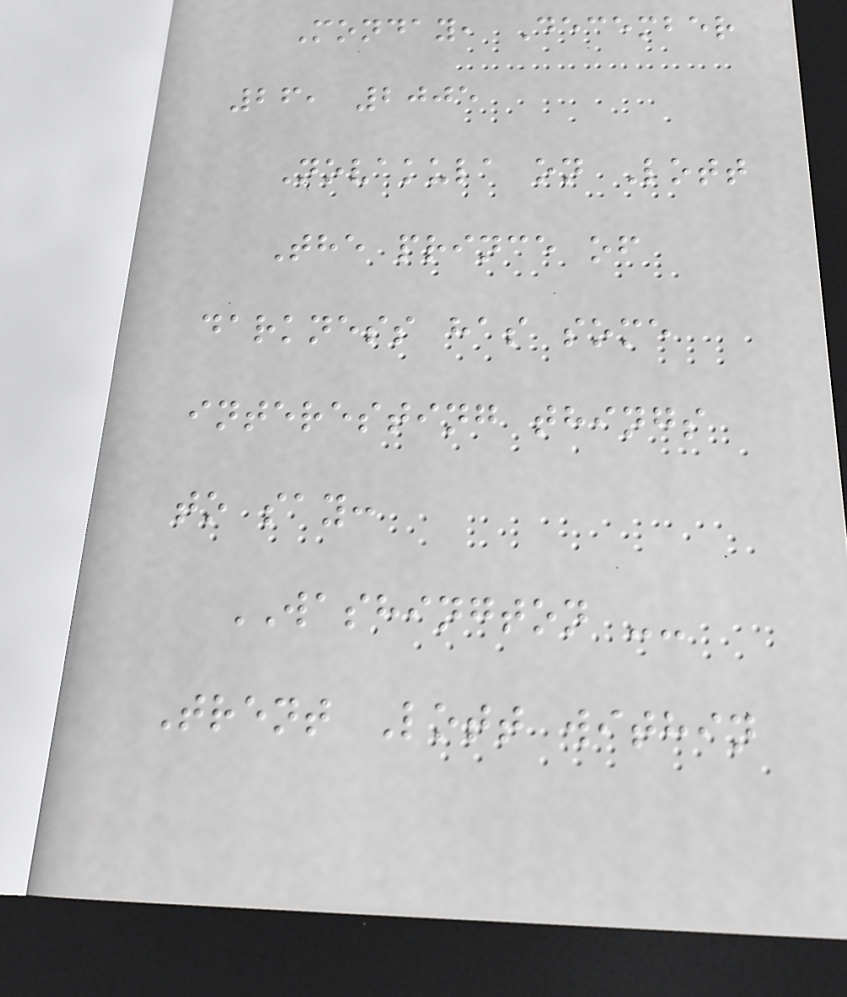Monday, December
26, 2005
Novakula on Lott
The prince of
darkness has some
interesting things
to say:
WASHINGTON --
Trent Lott within
